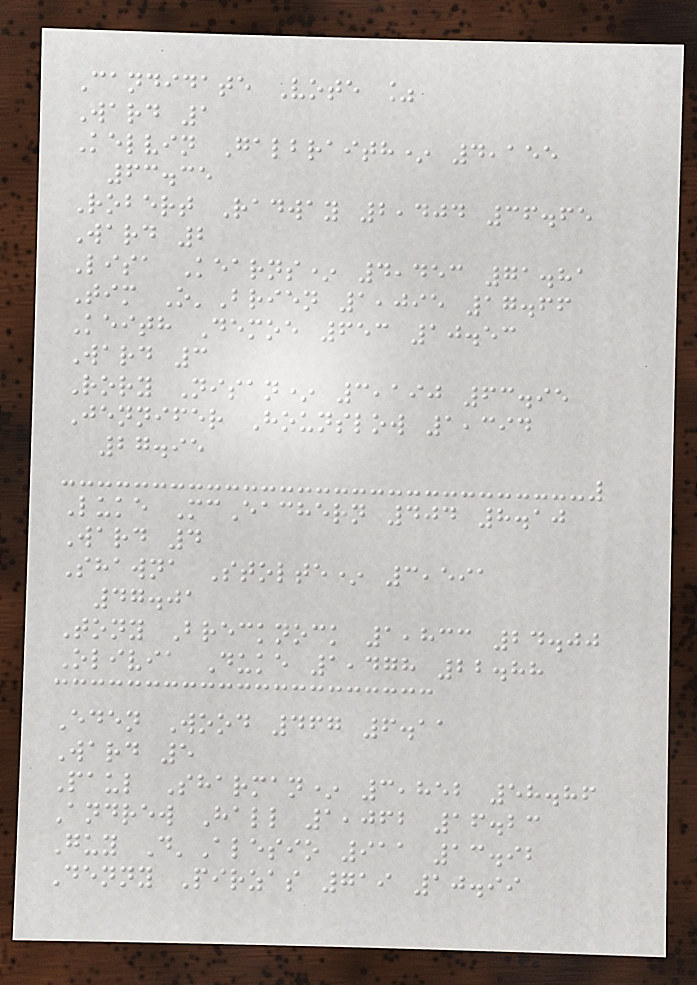Candidate Vote %
Ward 1
Kelvin Galbraith* 4,155
63.35
Robert Radway 2,404 36.65
Ward 2
Lisa Kearns* 4,453 71.81
Tim O'Brien 1,095 17.66
Keith Demoe 653 10.53
Ward 3
Rory Nisan* 3,190 63.95
Jennifer Hounslow 1,394
27.95
Luke McEachern 404 8.10
Ward 4
Shawna Stolte* 3,591
47.01
Tony Brecknock 1,833 24.00
Olivia Duke 1,478 22.88
Eden Wood 467 6.11
Ward 5
Paul Sharman* 3,852 58.86
Andrew Hall 1,062 16.23
Guy D'Alesio 911 13.92
Denny Pirzas 719 10.99
